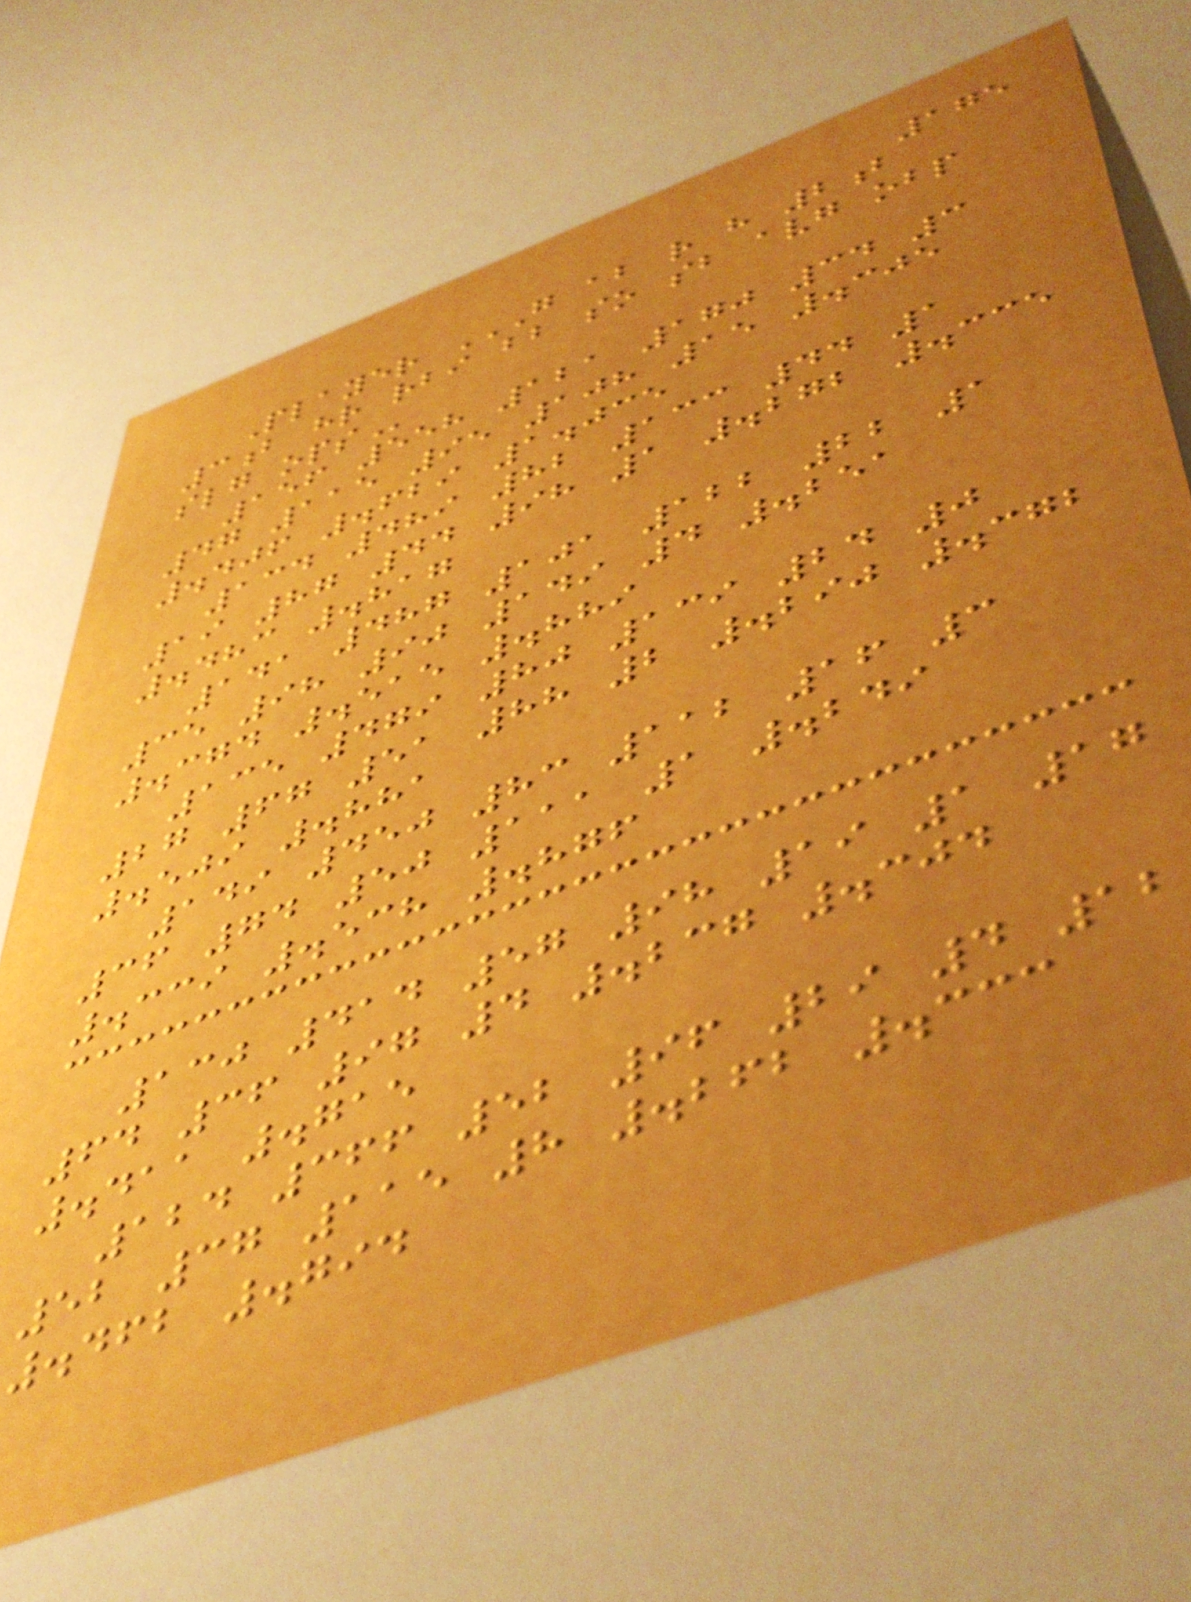175
Player G AB R H 2B
3B HR RBI BB SO SB AVG OBP
SLG OPS
156 558 121 170 34 3
47 115 95 108 15 .305
.406 .629 1.035
134 489 82 133 44 1
19 87 44 98 1 .272 .335
.483 .817
141 487 101 122 22 1
35 98 90 149 4 .251
.374 .515 .889
135 479 80 139 24 0
27 67 51 88 2 .290 .372
.509 .881
149 450 83 112 16 3
36 74 50 111 1 .249
.339 .538 .876
130 414 57 98 19 1 17
64 36 97 4 .237 .304
.411 .715
124 366 52 96 29 4 12
52 37 115 8 .262 .333
.462 .794
